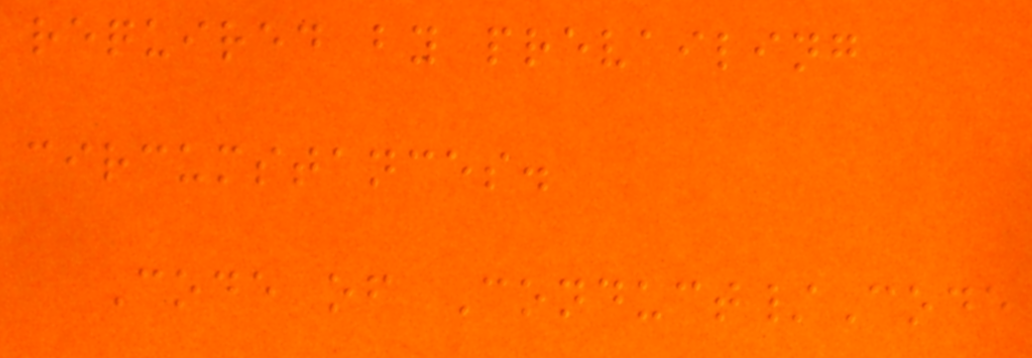required by prevailing
circumstances.
Code of Conduct/Code
